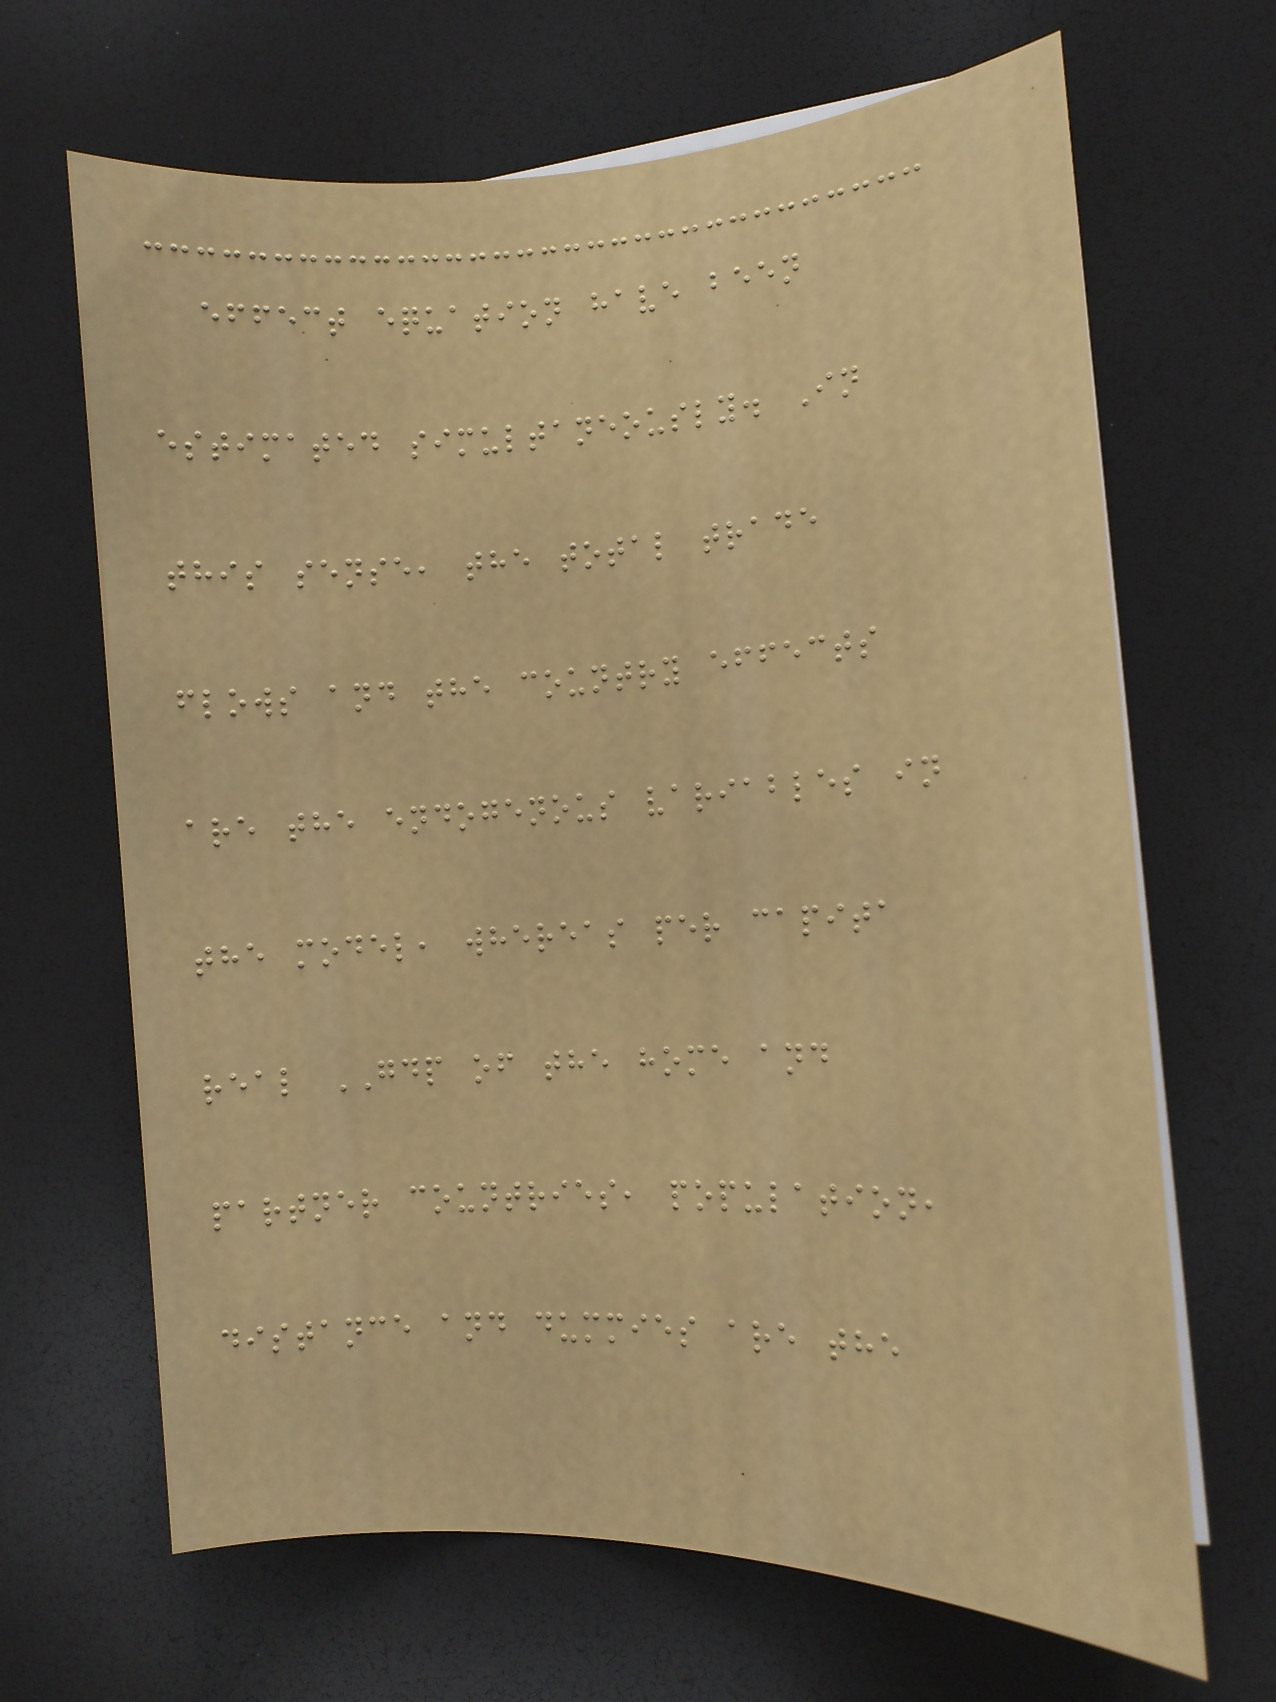effect equation have been
estimated simultaneously. In
this sense, the total trade
flows and the country effects
are the endogenous variables in
the model, whereas per capita
real GDP of the home and
partner countries, population,
distance and dummies are the
